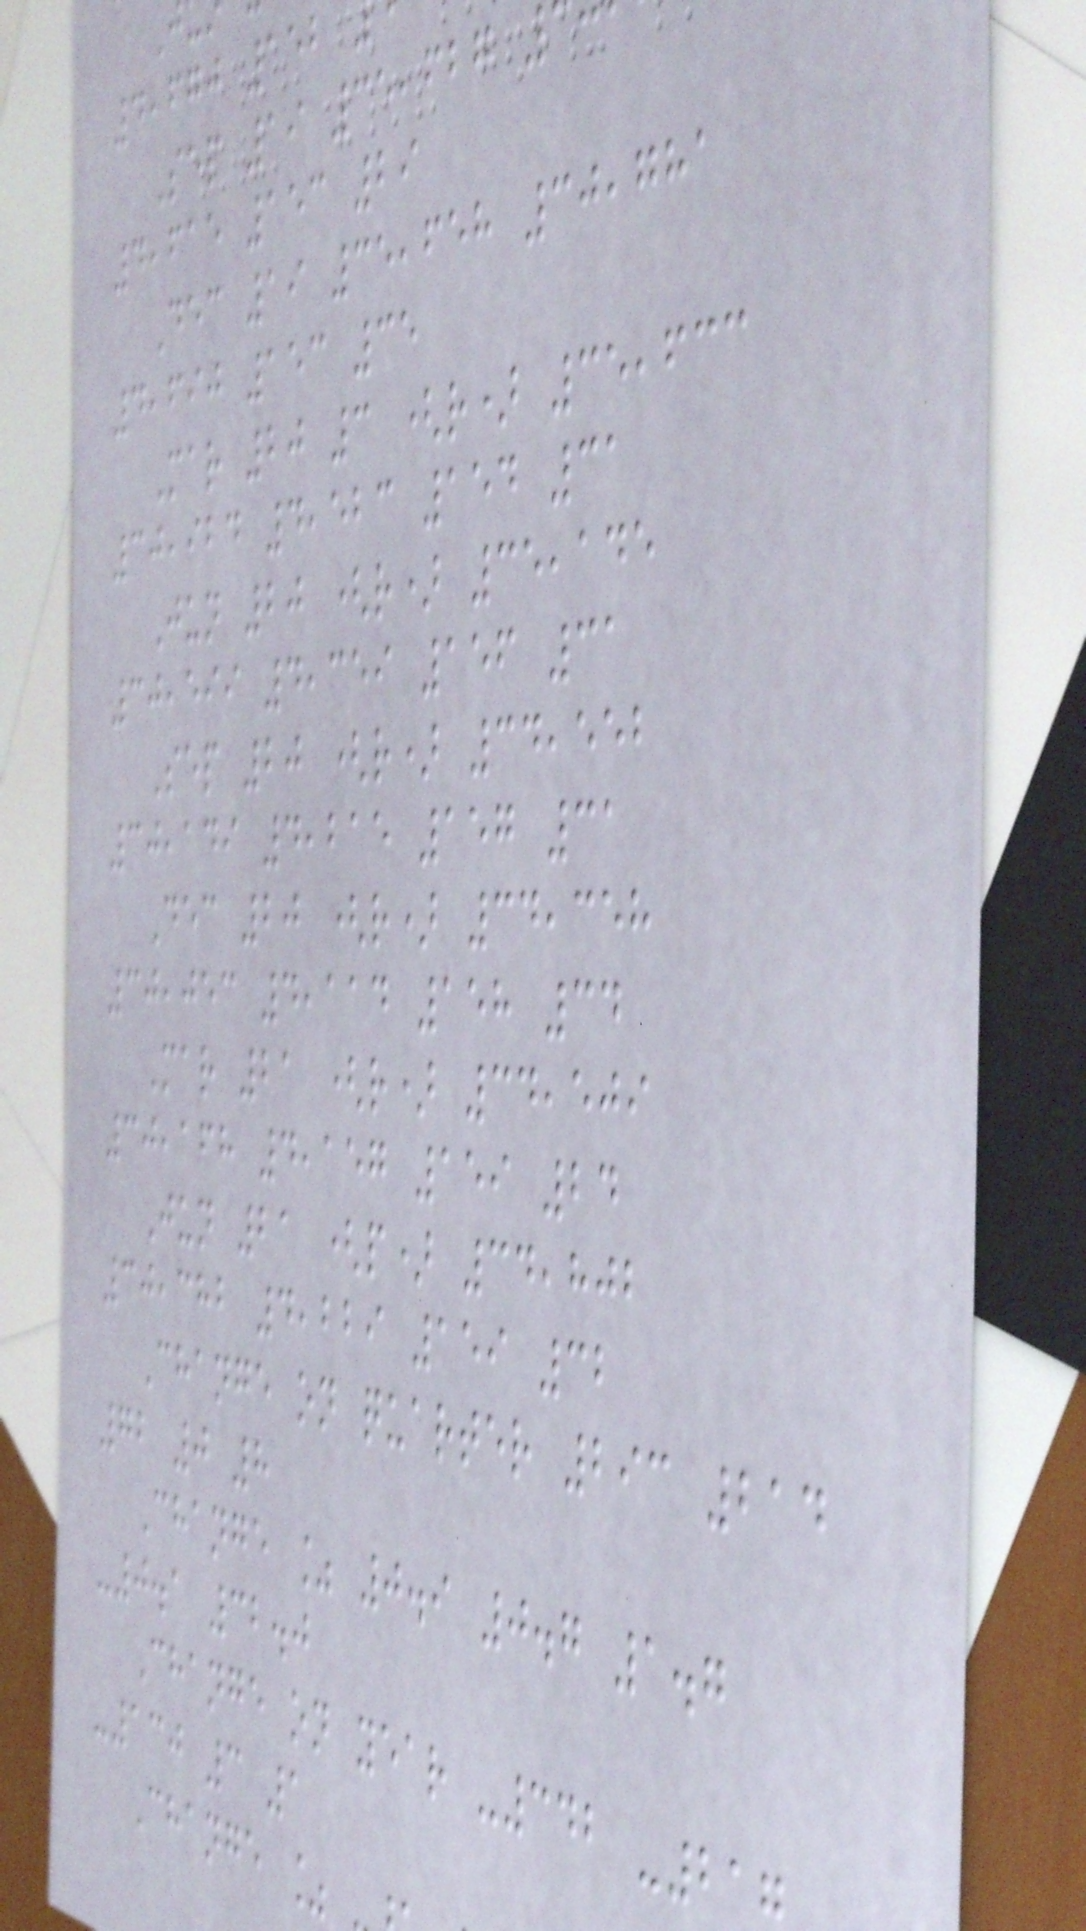4,670 152
Sep 19 35,627
4,615 153 29
Dec 19 35,658 30,781
4,690 153 35
Mar 20 3 (r) 35,633
30,924 4,523 154 31
Jun 20 (r) 35,145
30,599 4,359 156 31
Sep 20 (r) 34,552
30,149 4,215 157 31
Dec 20 (r) 34,358
30,053 4,114 158 34
Mar 21 (r) 34,509
30,168 4,157 159 24
Jun 21 (p) 34,802
30,382 4,229 159 32
Change on quarter 293 214
72 0 8
Change % 0.9 0.7 1.7
-0.1 32.0
Change on year -342 -21
-130 3 1
Change %
